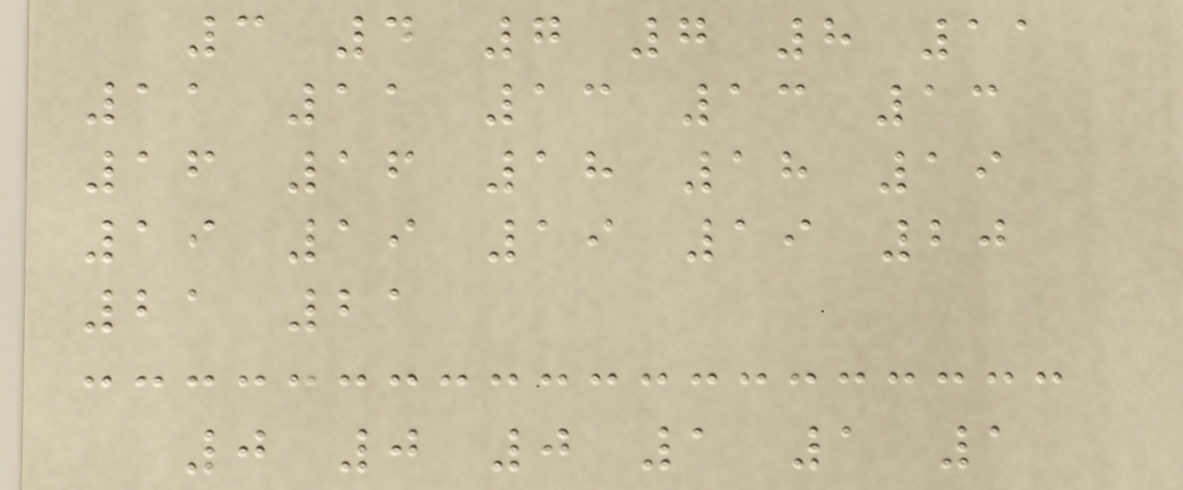3 4 7 7 8 11
11 11 13 13 13
16 16 18 18 19
19 19 19 19 20
21 21
0 0 0 1 1 1
